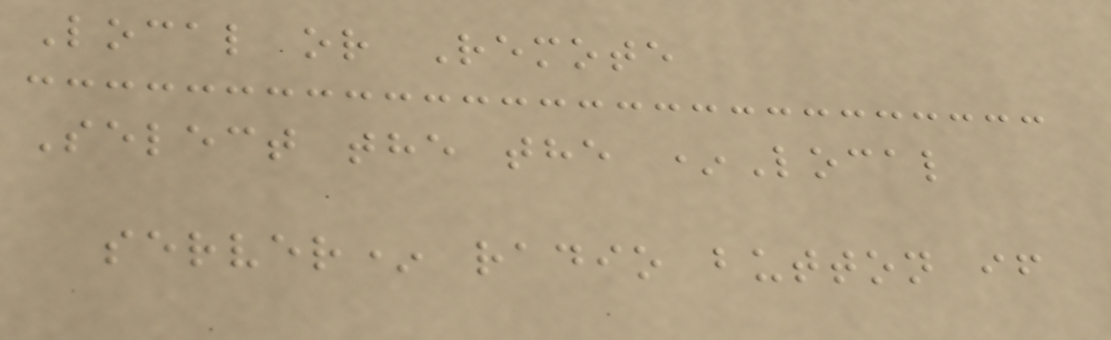Local or Remote
Select the the *Local
server* radio button if
